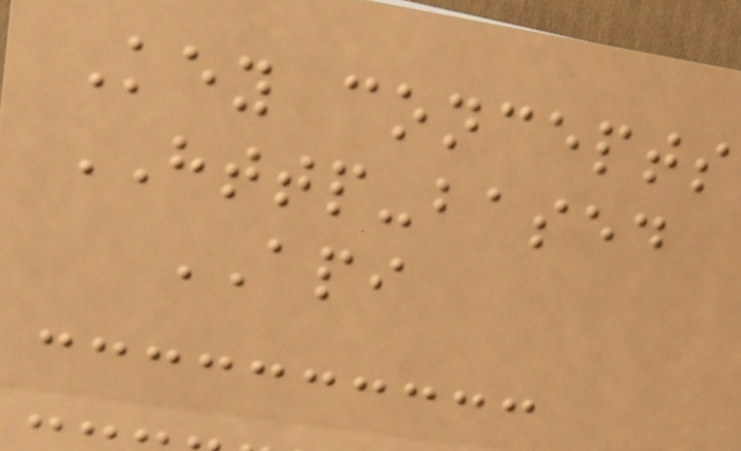Key concepts
HTTP-based
API
